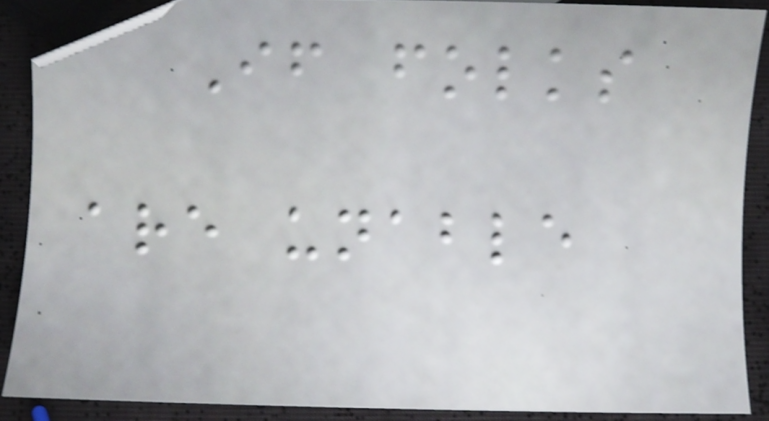If folks
are unable
